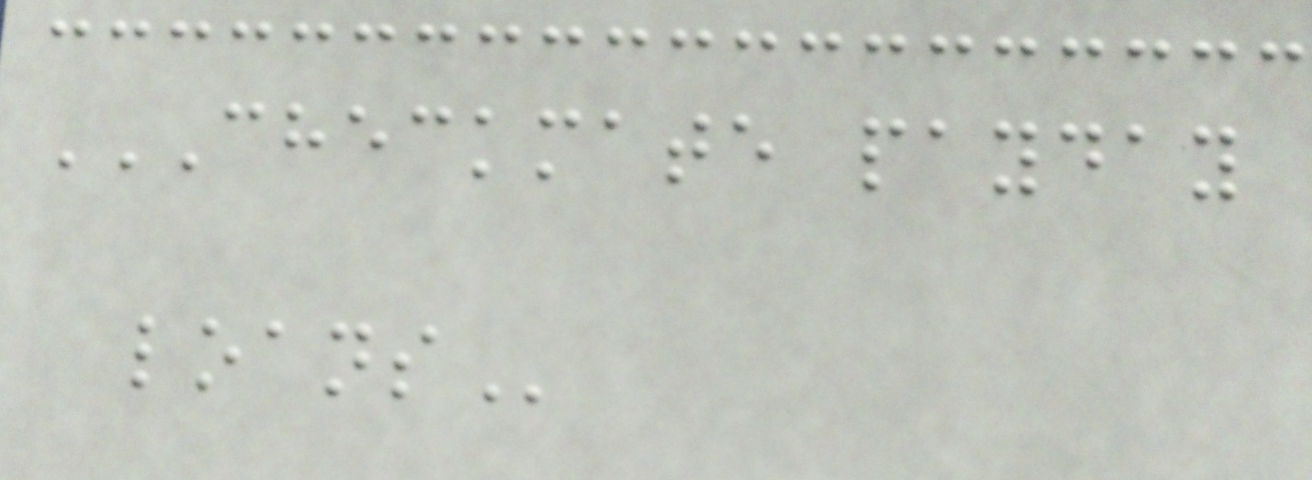CHECKMATE PAYDAY
LOANS
